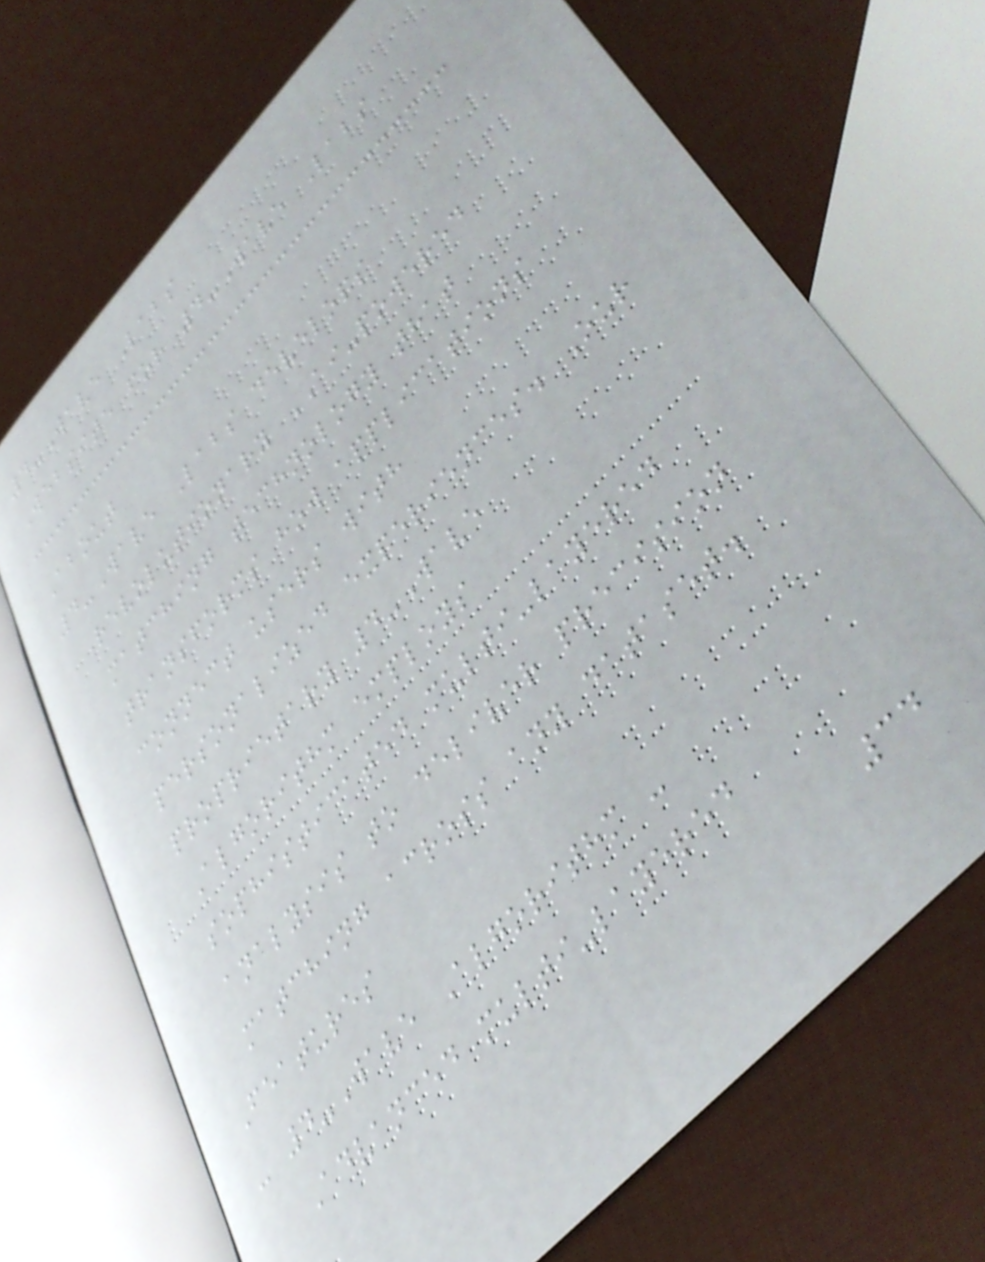4-Wave Labs
Website for 4-Wave Labs
About
4-Wave Labs develops
revolutionary AI-powered
matching technology that
transforms how applications
connect users with
personalized experiences. Our
proprietary 4-Wave
Algorithm employs
sophisticated multi-layered
analysis to deliver precision
matching across any dataset.
Features
- 4-Wave Algorithm -
Advanced multi-layered
34
